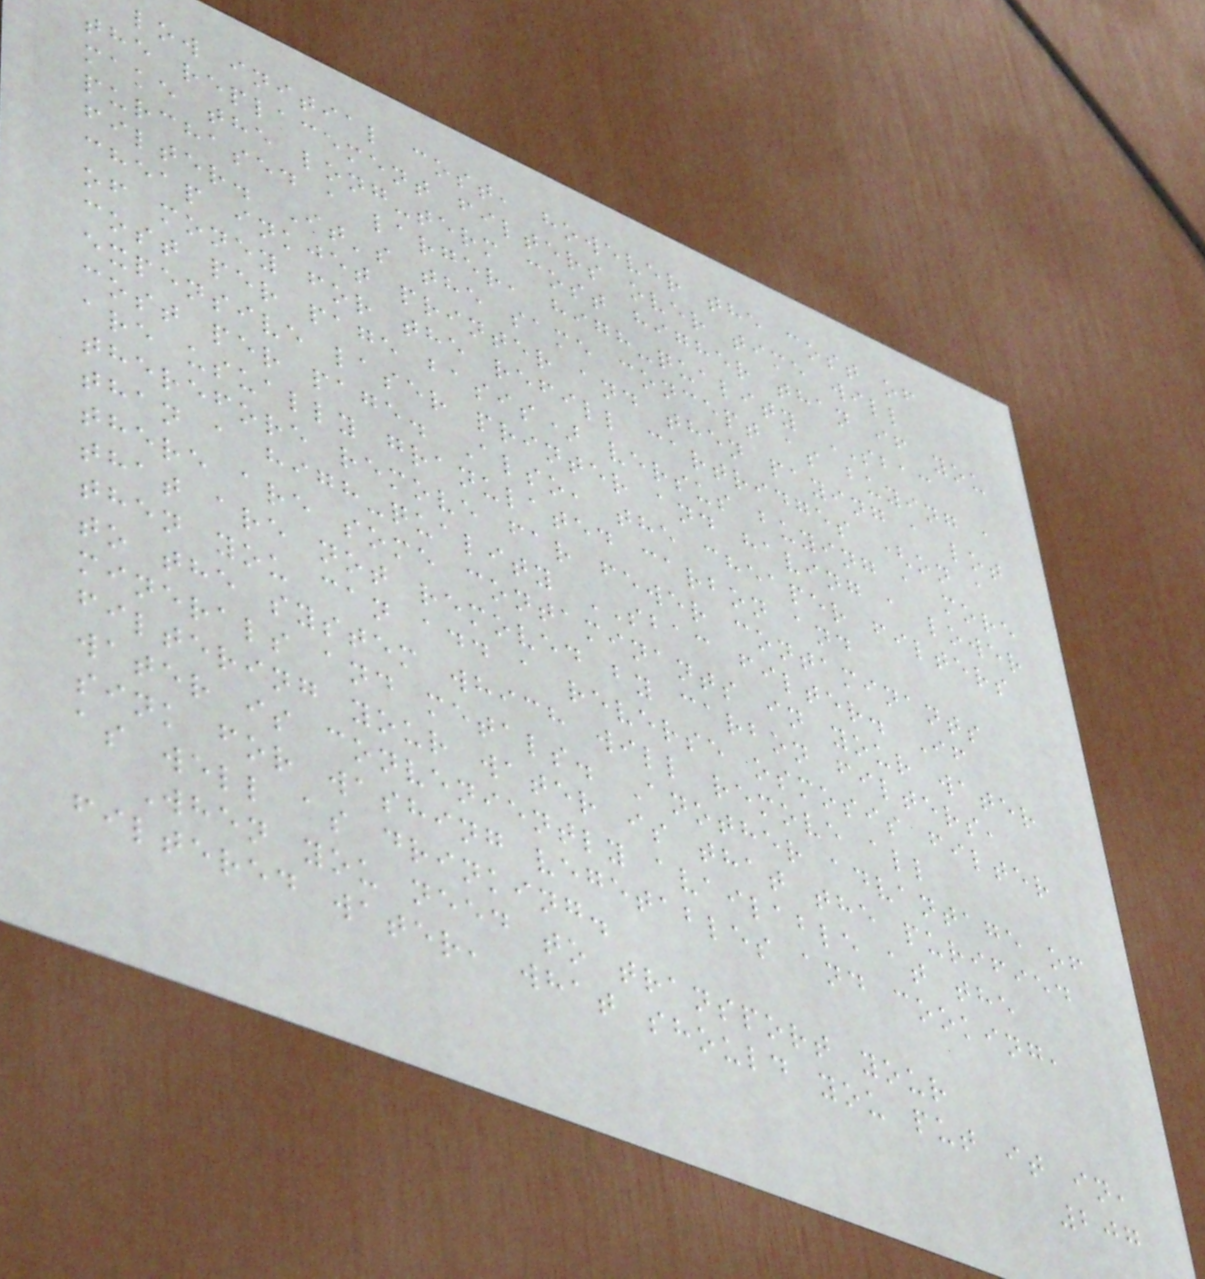low initial cost, however the cost of
the replacement filters over time will
make the long-term cost higher than if you
purchased a larger, high-quality SBAC
filter. It's the same concept as buying a
cheap inkjet printer and then paying a lot
of money for the refill cartridges (on a
cost per page basis) versus buying a more
expensive laser printer and having a lower
cost per page. Also, the cheaper filters
are usually granulated carbon and
therefore remove far fewer contaminants
than a high-quality SBAC filter. If
there are some contaminants in your water
that are not removed by carbon filters,
then you can add a reverse osmosis filter
to the system which will remove all
minerals and metals. Another advantage of
filtering your water is that the purified
water is conveniently available at the
sink for washing vegetables and cooking,
as well as drinking.
When you need to transport your
filtered water, what should you put it in,
207
